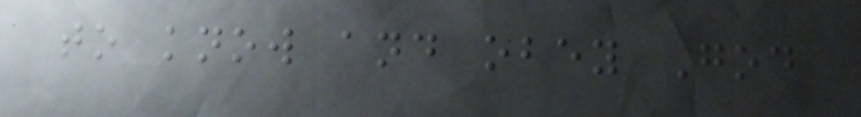to know and obey God
